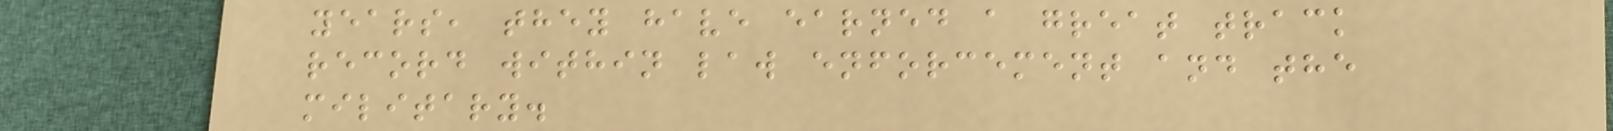years, they have earned a great track
record within law enforcement and the
military.
